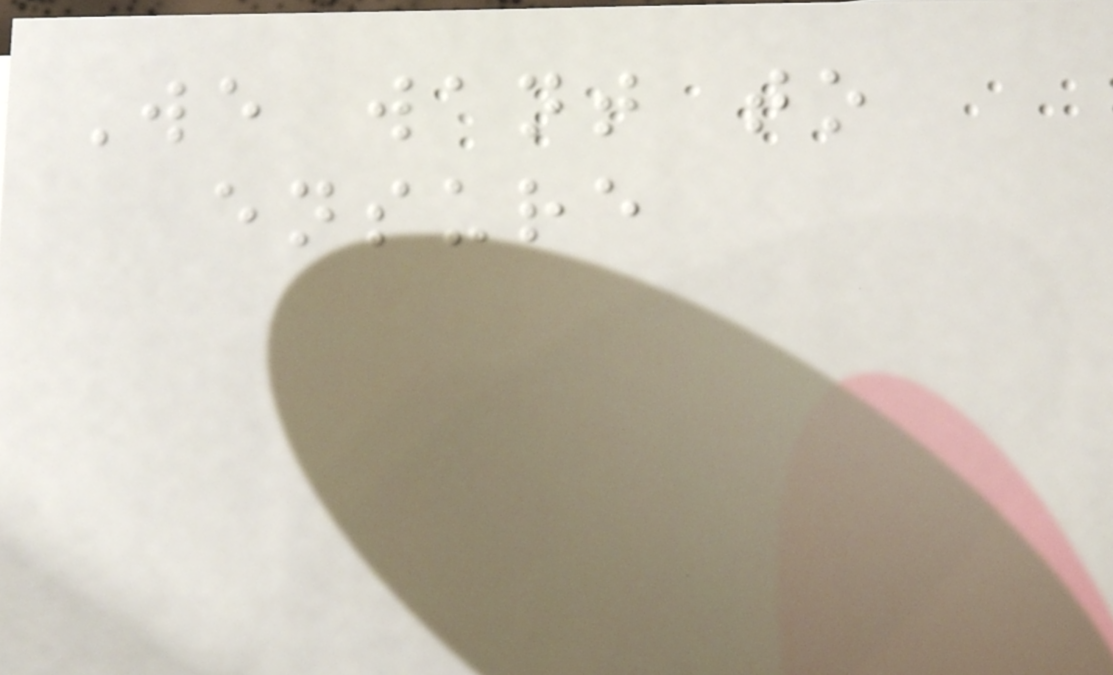We want to
ensure
